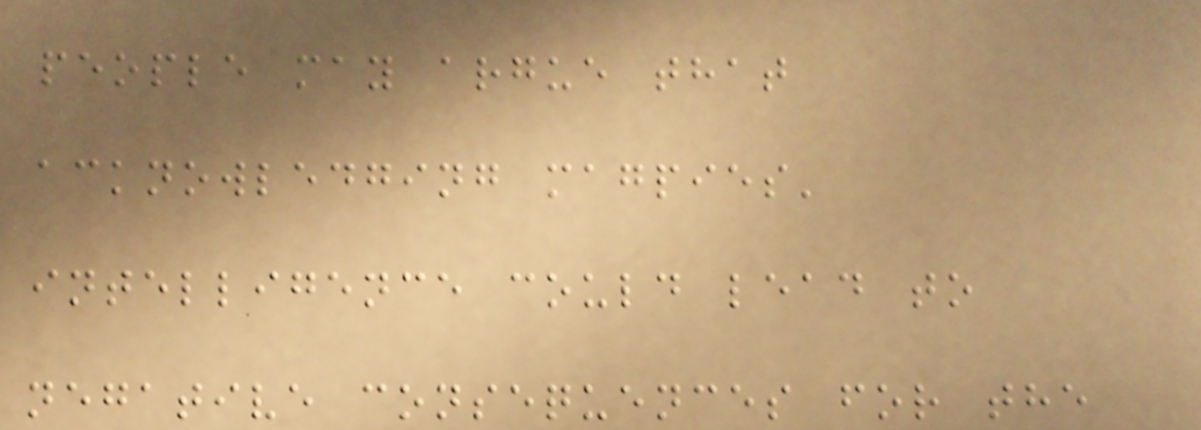people may argue that
acknowledging magpies'
intelligence could lead to
negative consequences for the
